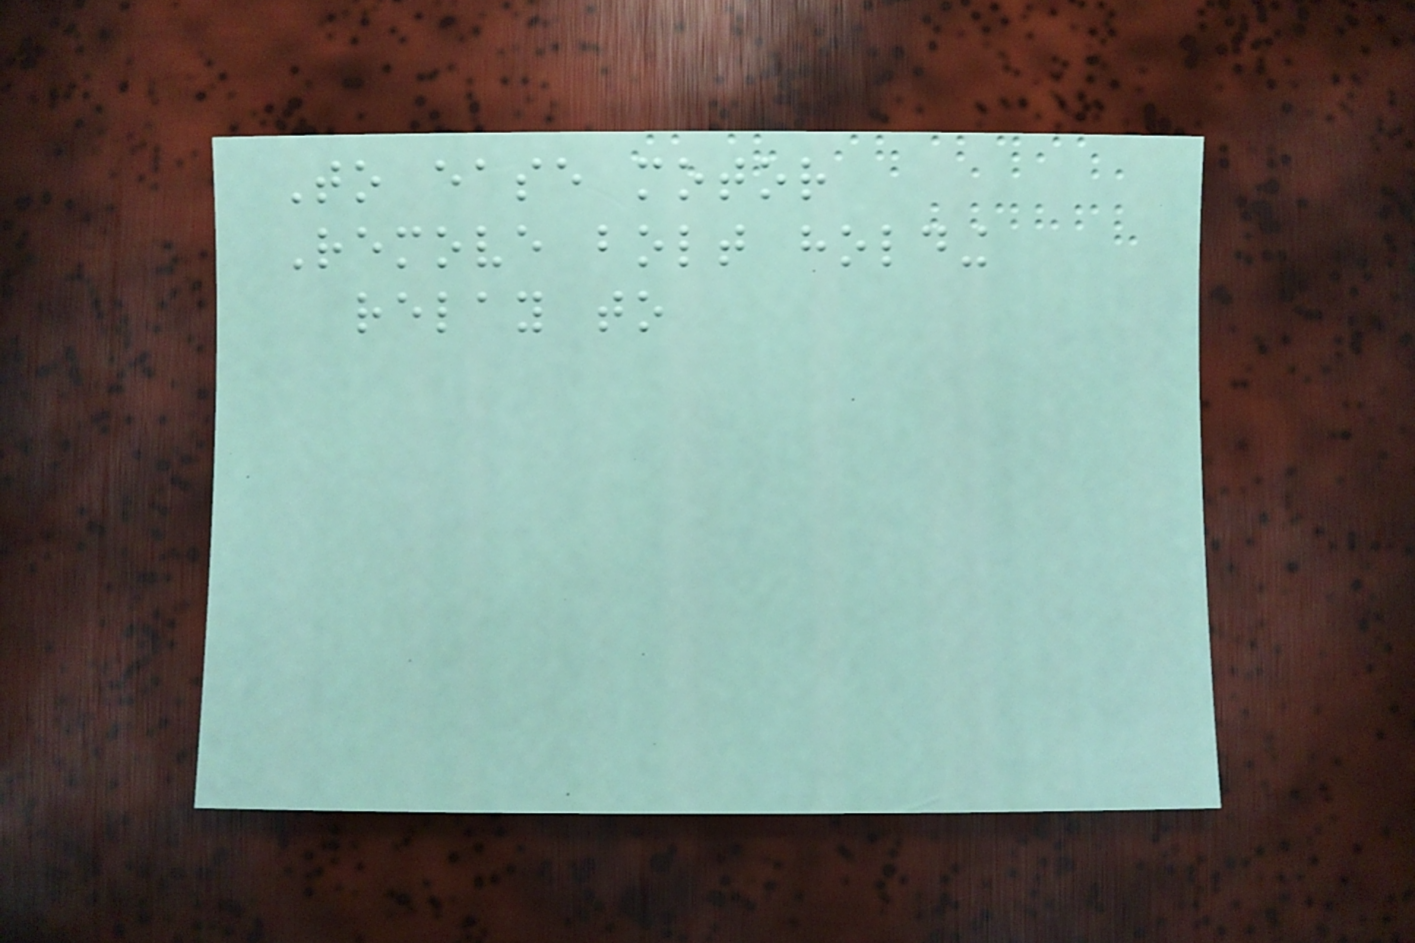To ease motor
Remove bolt holding
relay to
